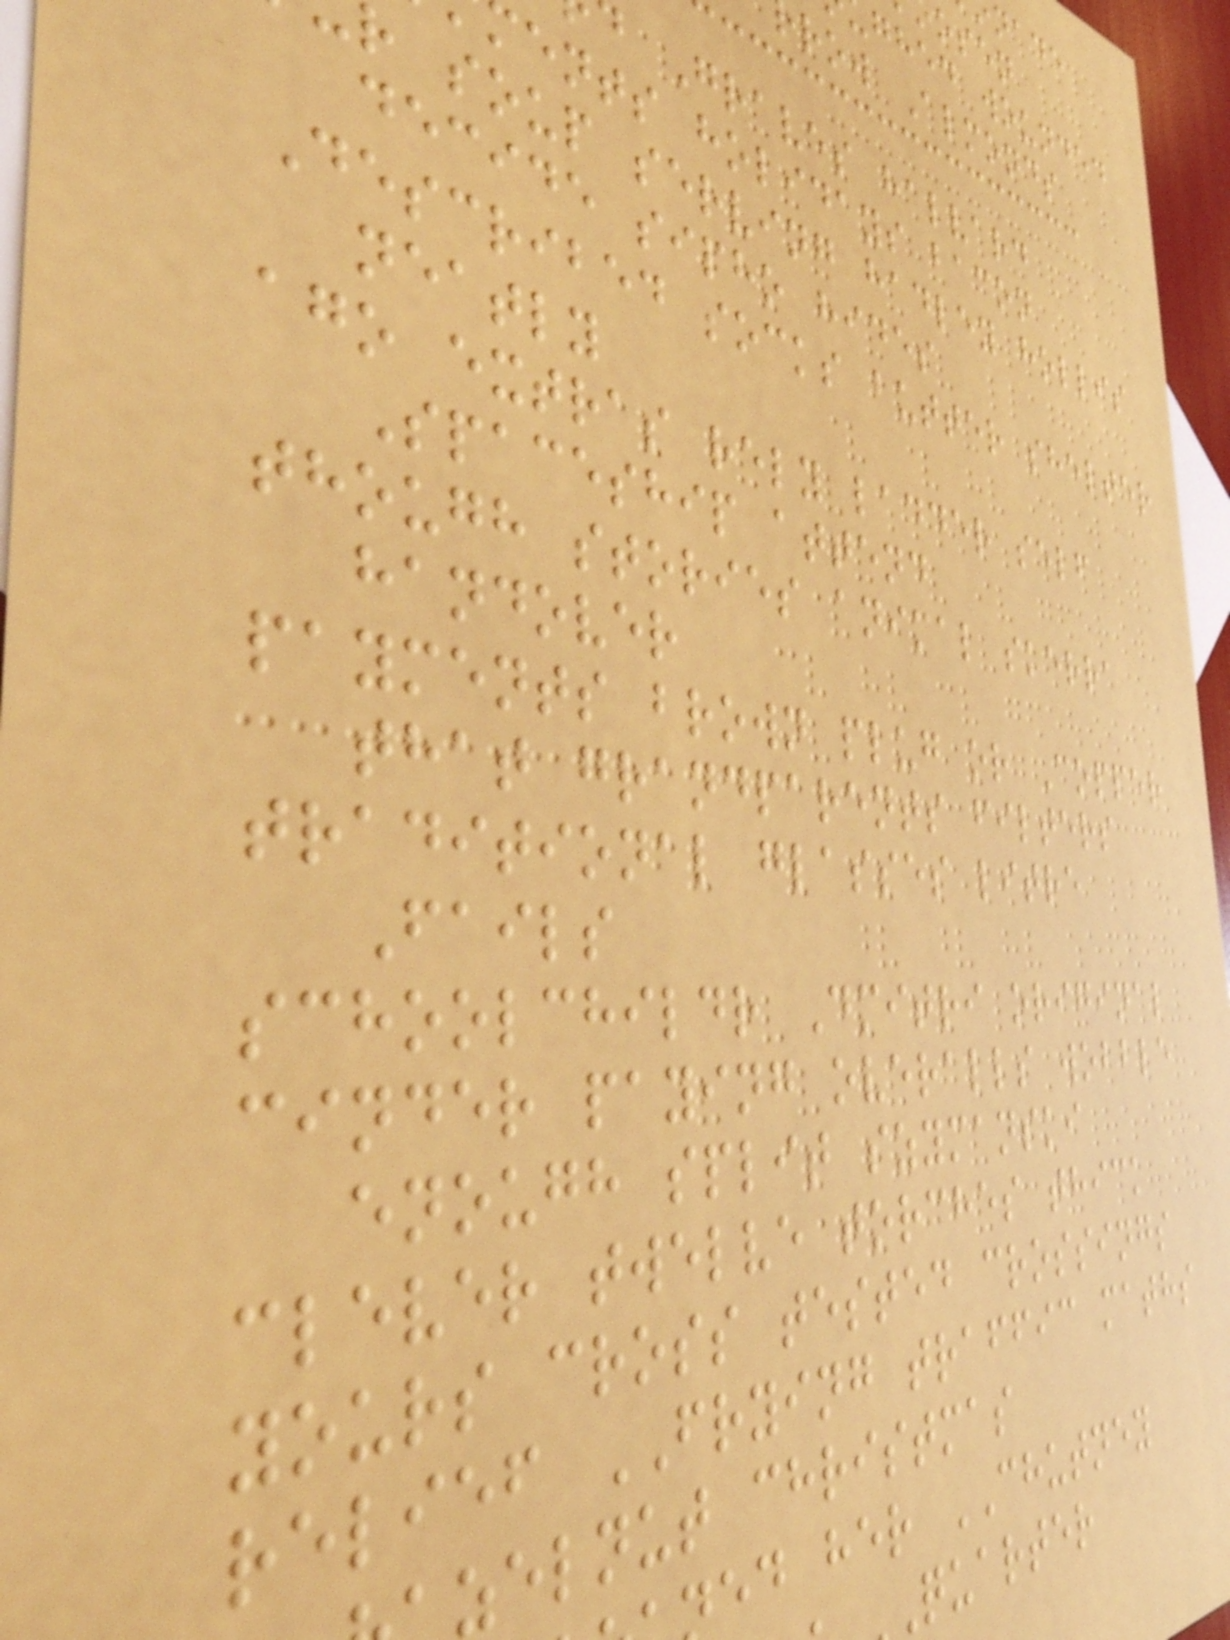ghed wounded
row Almonds
Graves halvard
ents holidays bacon
r soup serving hadley hollis
decide sipho hides
Described socks butter shelter
neatly
ago extras rely ladder self
Spaceship attend
though stories animal skerra
handover
payments brown plug or Copper
that grandparents filters
traditional glasses litre
Fails
schoolchildr Dmitri original
cinder paying overalls wobble
enough split szymanski
clever twelve torches thick
yours cross tested crossings
relief FRYING traffic maths
zelnut christmas
ed her CHUTNEY
quarter
